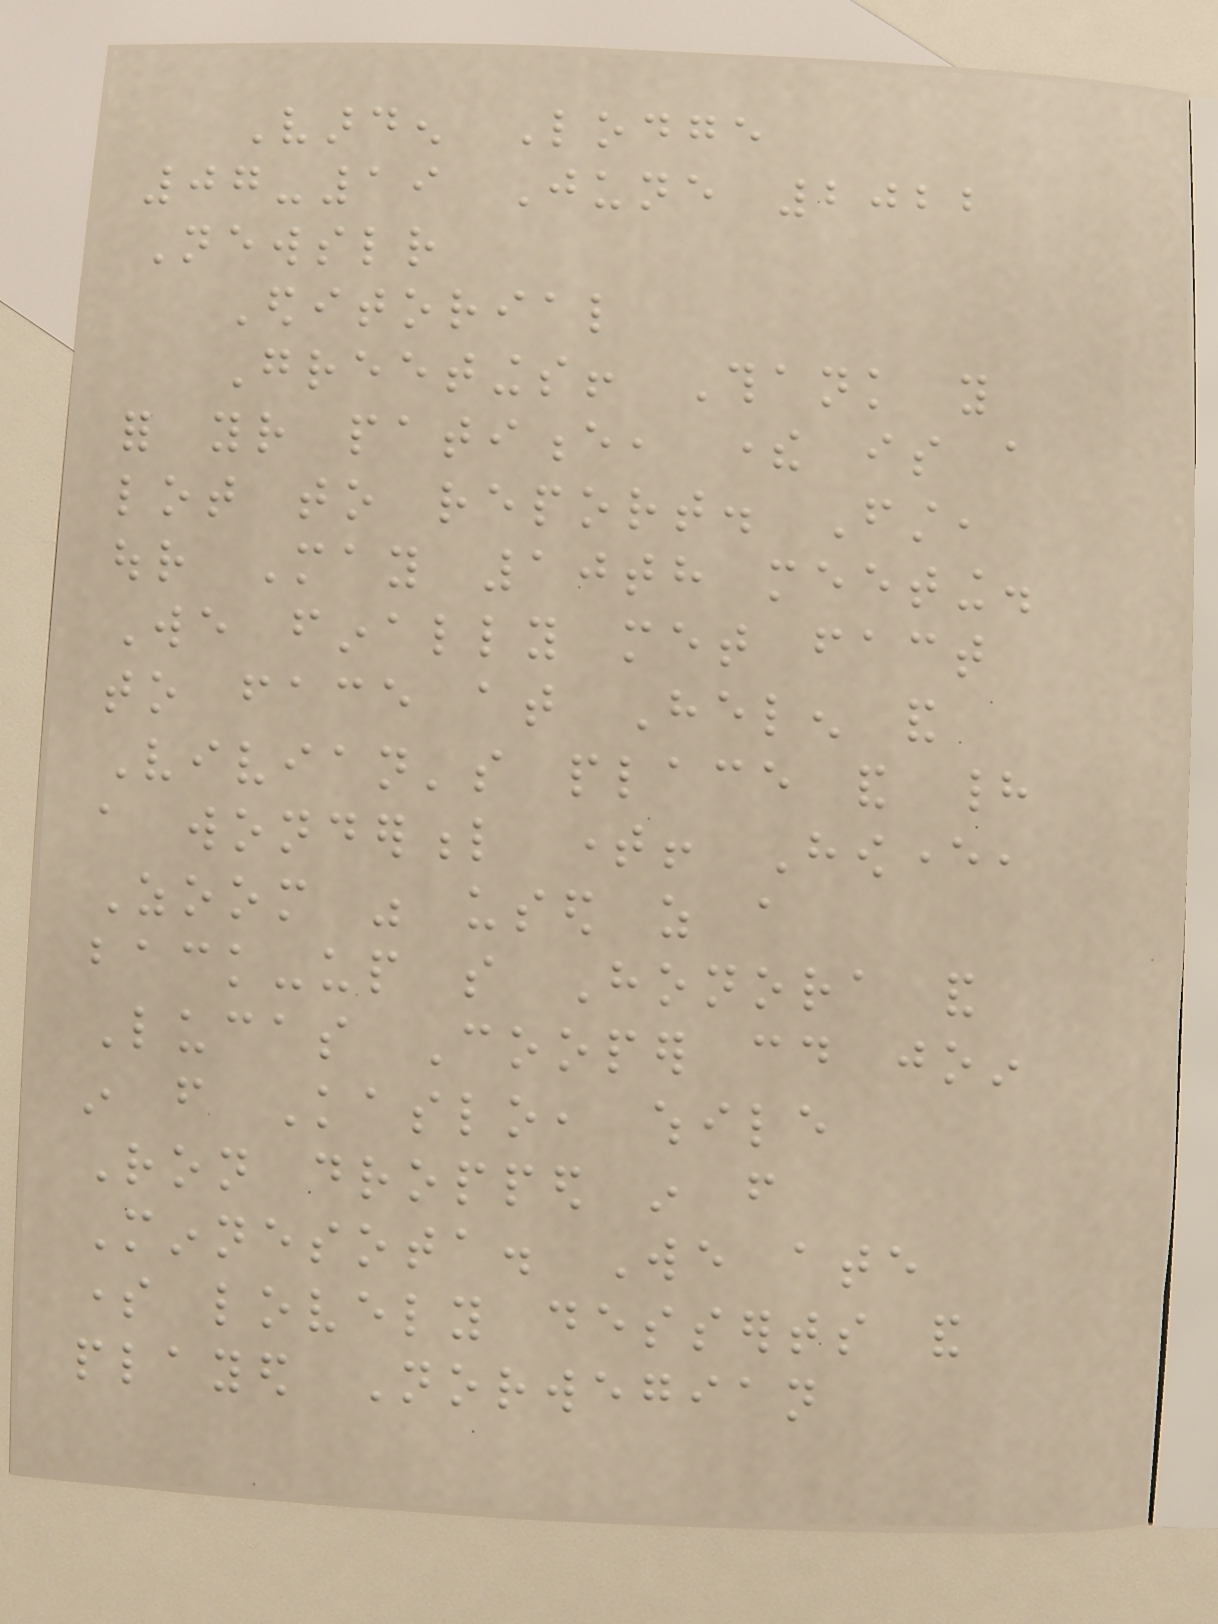Varden Lodge
07-19 June 2022
Newsletter
Editorial
Greetings! Thank you
for your patience, there is a
lot to report. First,
our May 10th meeting.
We finally met fact
to face at Helen and
Vivian's place and had
a wonderful time! However,
Zoom was used as a
back-up so Honora and
Lucas Cooper could join
in from Kaslo, while
Ron dropped in from
Minnesota. We ate
some lovely desserts and
played Norwegian
